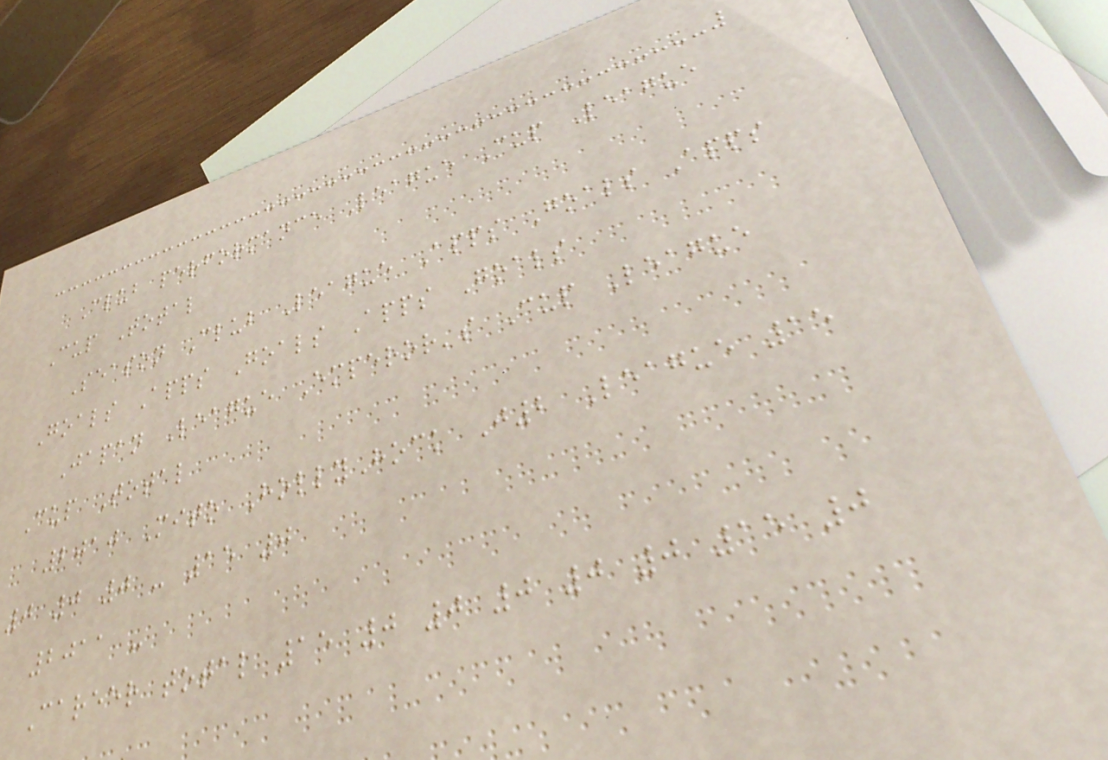Club performance League Cup League
Cup Total
Season Club League Apps Goals Apps
Goals Apps Goals Apps Goals
Japan League Emperor's Cup League
Cup Total
2010 Mito HollyHock J2 League 15
0 0 0 - 15 0
2011 -
Career total 15 0 0 0 0 0 15 0
